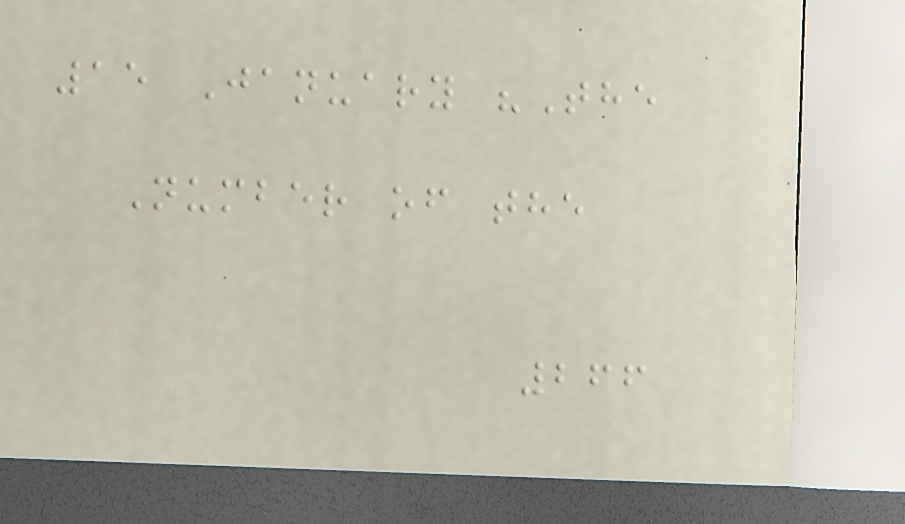15 January "The
Number of the
266
